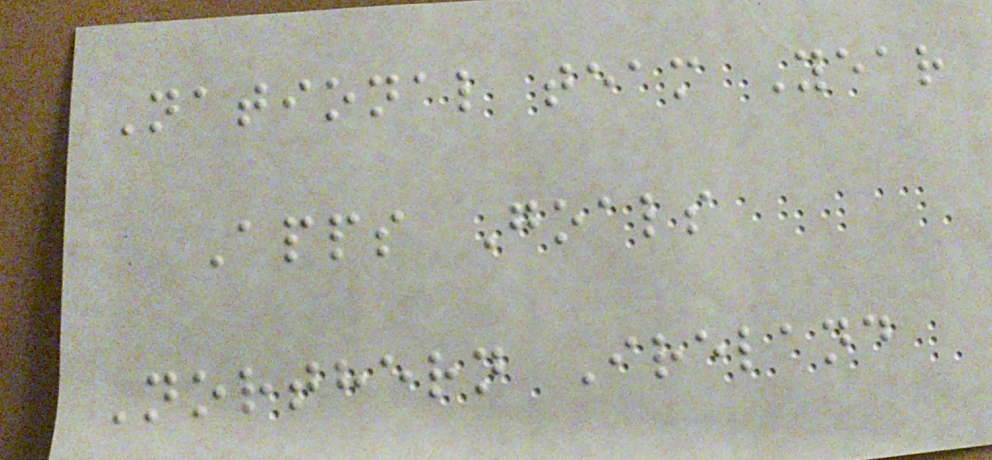National team Year
Apps Goals
Northern Ireland
